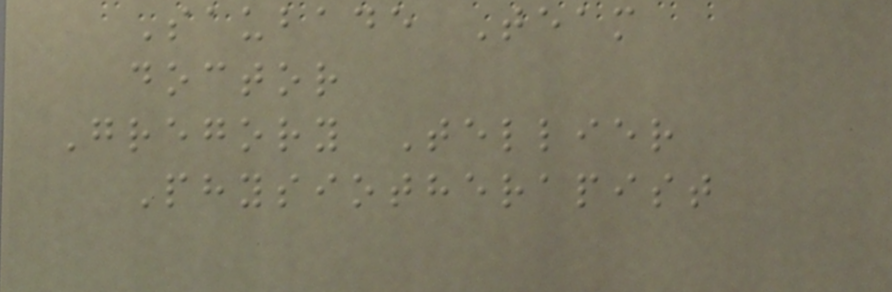Saubade Team
doctor
Gregory Tellier
Physiotherapist
